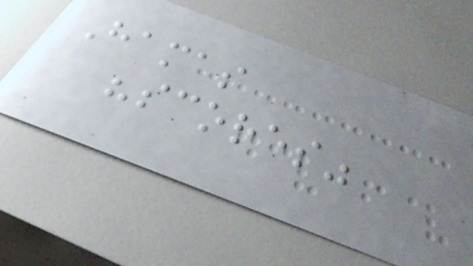Hamas
"scores"
